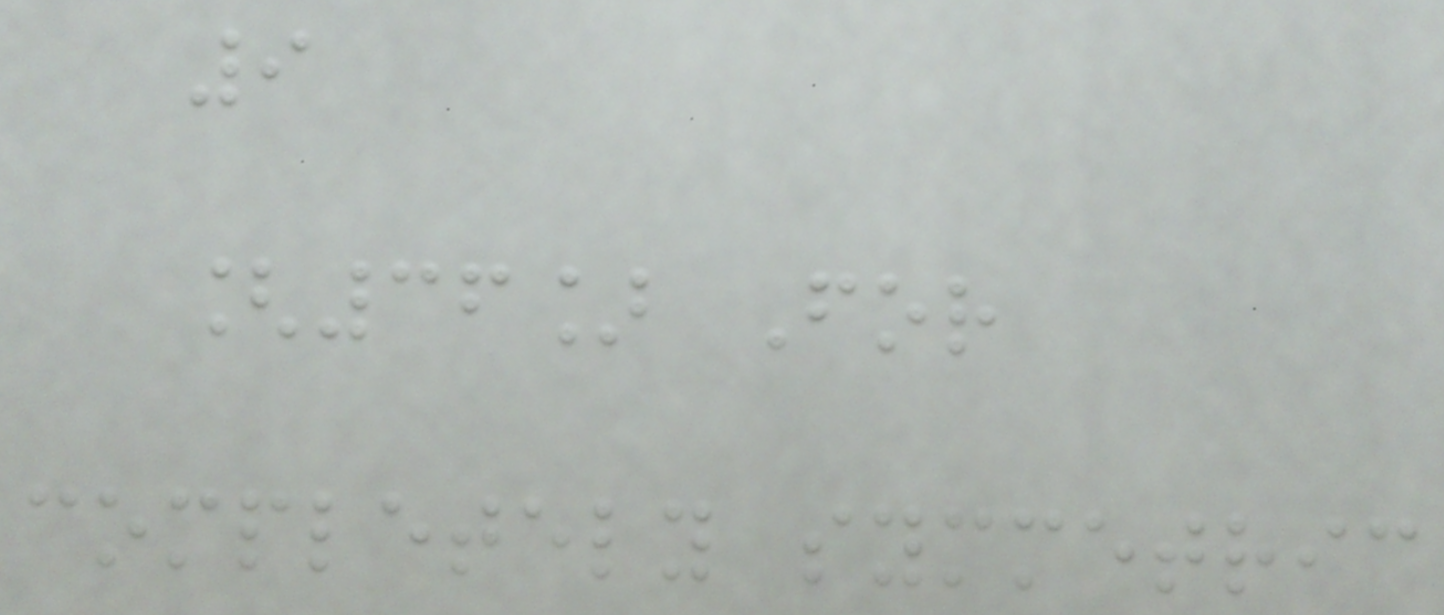9
[36] For
completely symmetric
